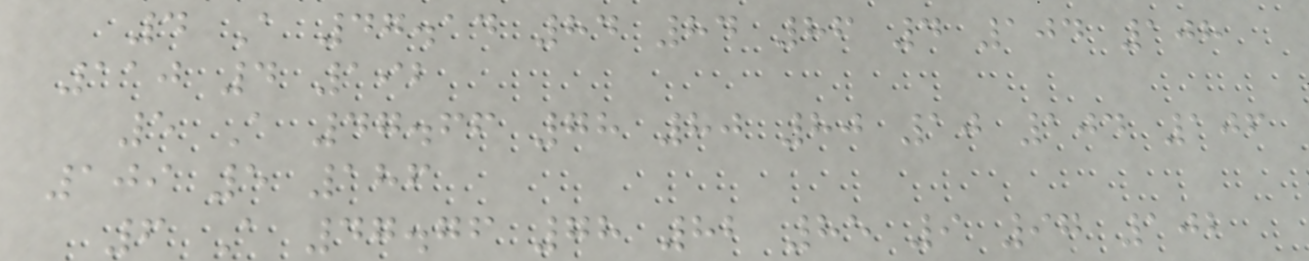4 A 47.14 84 84 86 4 104 108
110 4 192
5 A 47.66 78 80 80 10 104 106
109 5 186
6 A 47.76 78 82 85 9 97 102
